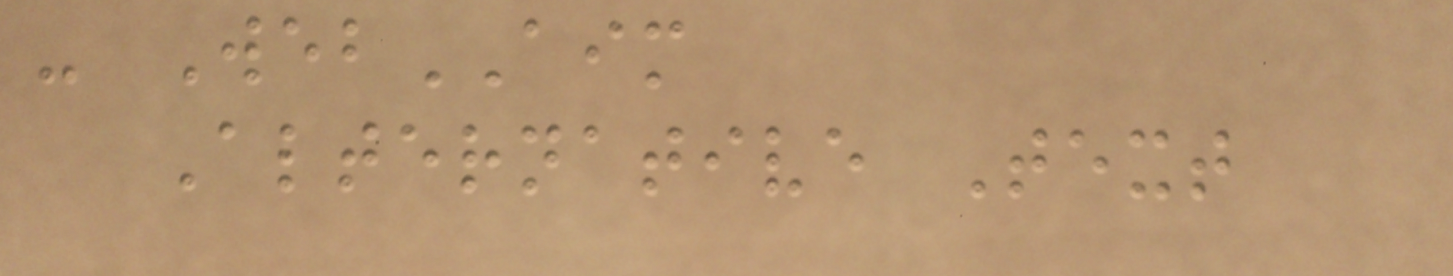- WebAIM
Alternative Text
